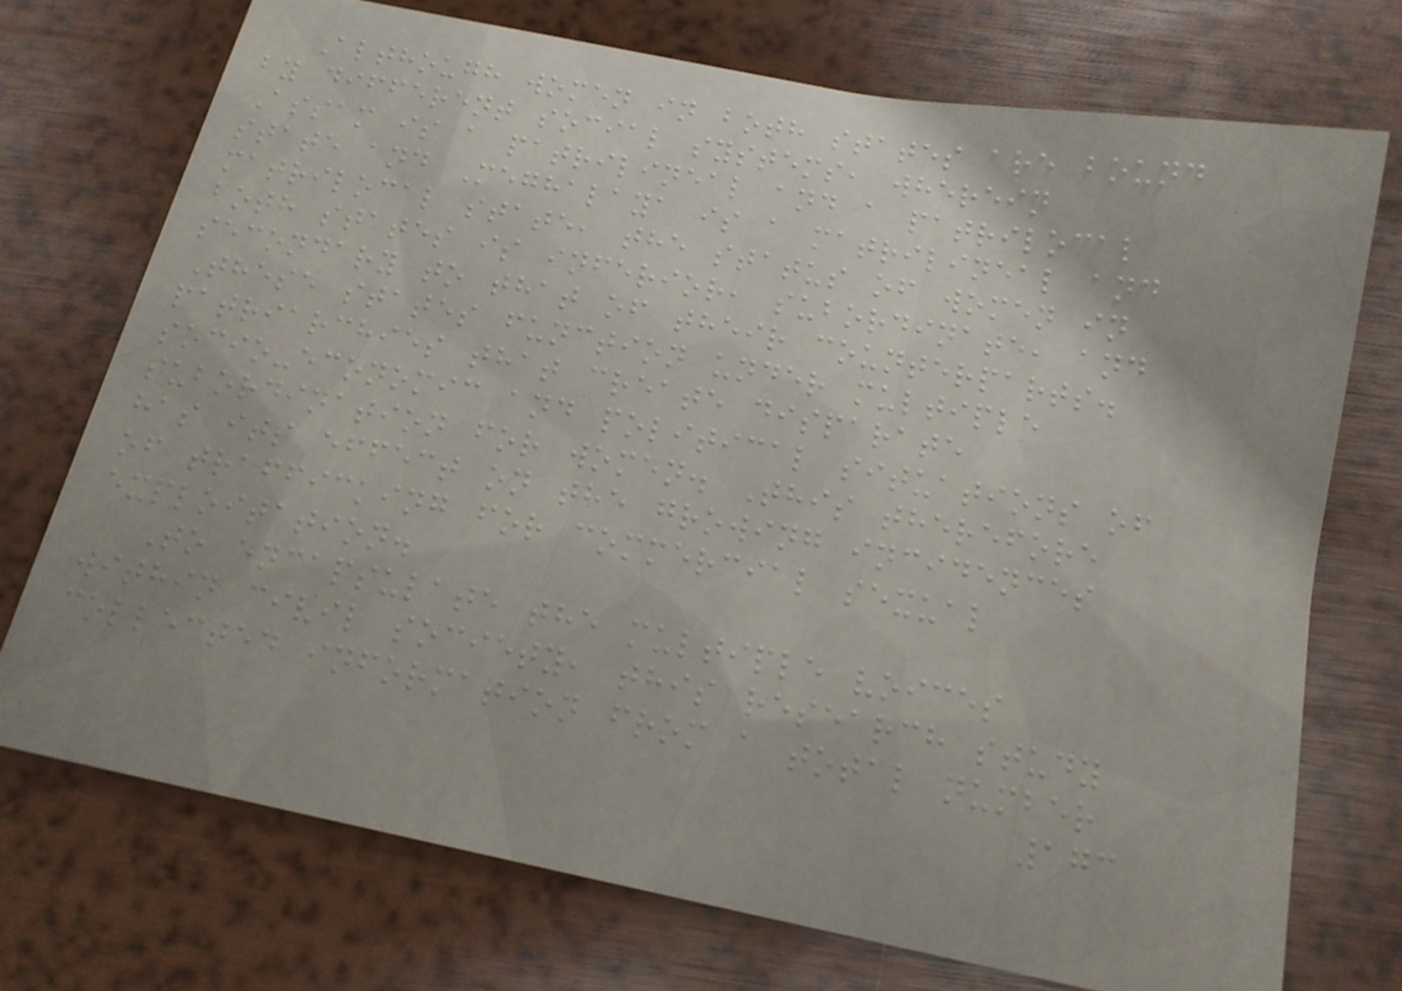Although women in both states are bound
by different social systems, wherein
Assam is a patrilineal and a patrilocal
state and Meghalaya is a matrilineal and
matrilocal state, the status of women in
both states is inferior, subordinate, and
secondary to that of their counterparts.
These states function under multiple
patriarchies that create disparate
socio-economic and political situations of
subordination for women. This therefore
has its effect on the growing incidences
of trafficking for commercial sexual
exploitation.
To encapsulate the multiple voices
within civil society, this research study
collected information from a total number
173
